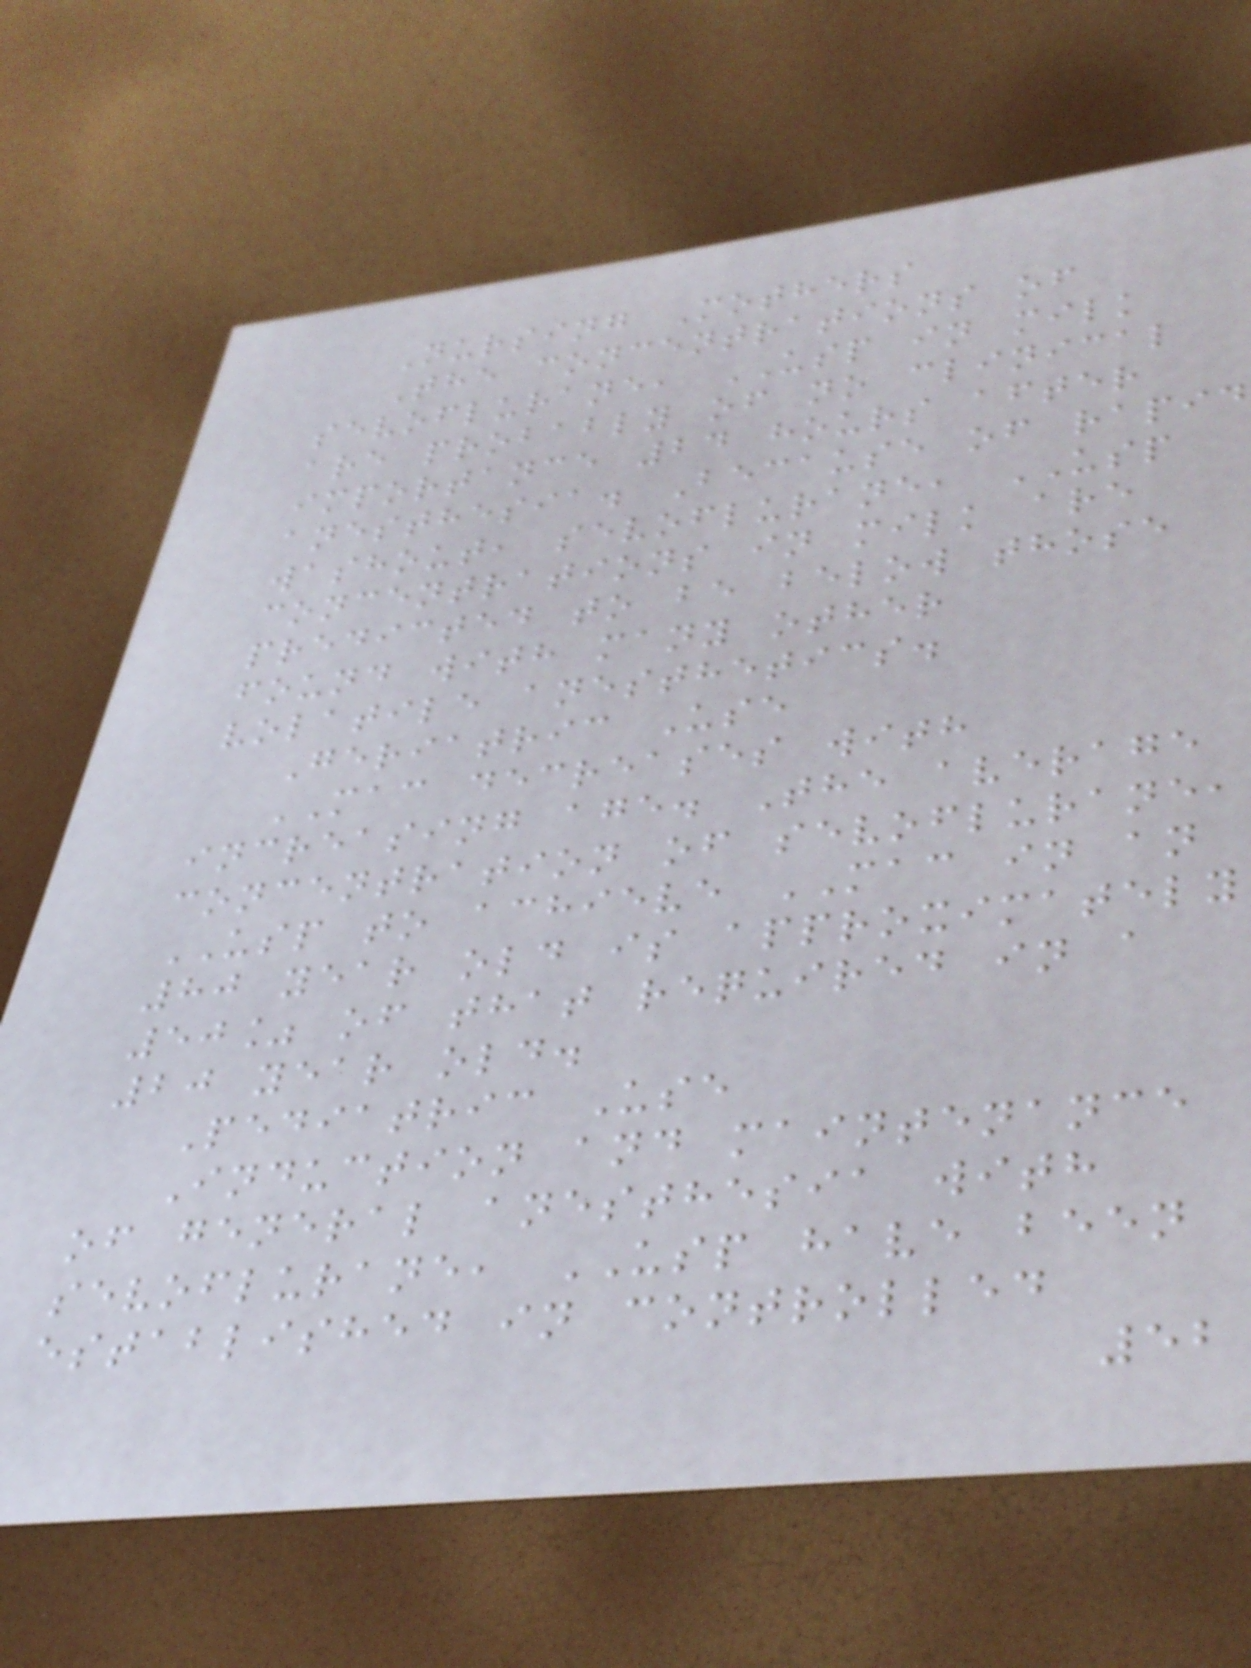Nursing Mothers
The concentrations of
sevoflurane, USP in milk
are probably of no clinical
importance 24 hours after
anesthesia. Because of rapid
washout, sevoflurane, USP
concentrations in milk are
predicted to be below those
found with many other
volatile anesthetics.
Geriatric Use
MAC decreases with
increasing age. The average
concentration of sevoflurane,
USP to achieve MAC in an
80 year old is approximately
50% of that required in a
20 year old.
Pediatric Use
Induction and maintenance
of general anesthesia with
sevoflurane, USP have been
established in controlled
52
